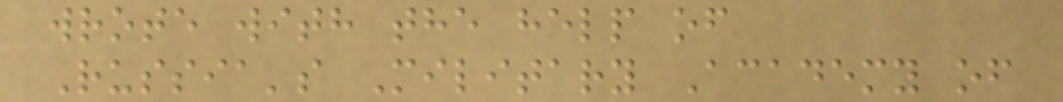wrote with the help of
Russia's Military Academy of
